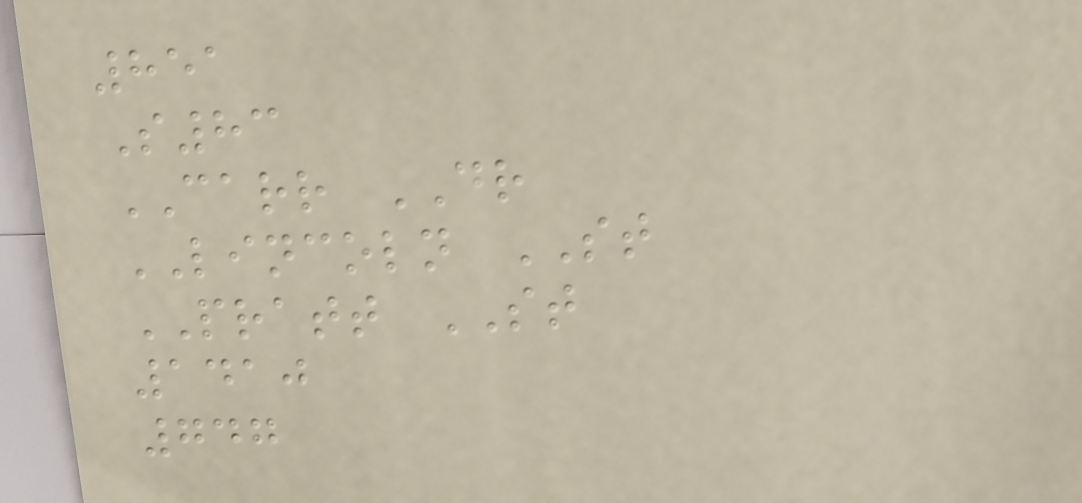851
S83
CARR DR
LINCOLN ST
PRATT ST
1410
747
